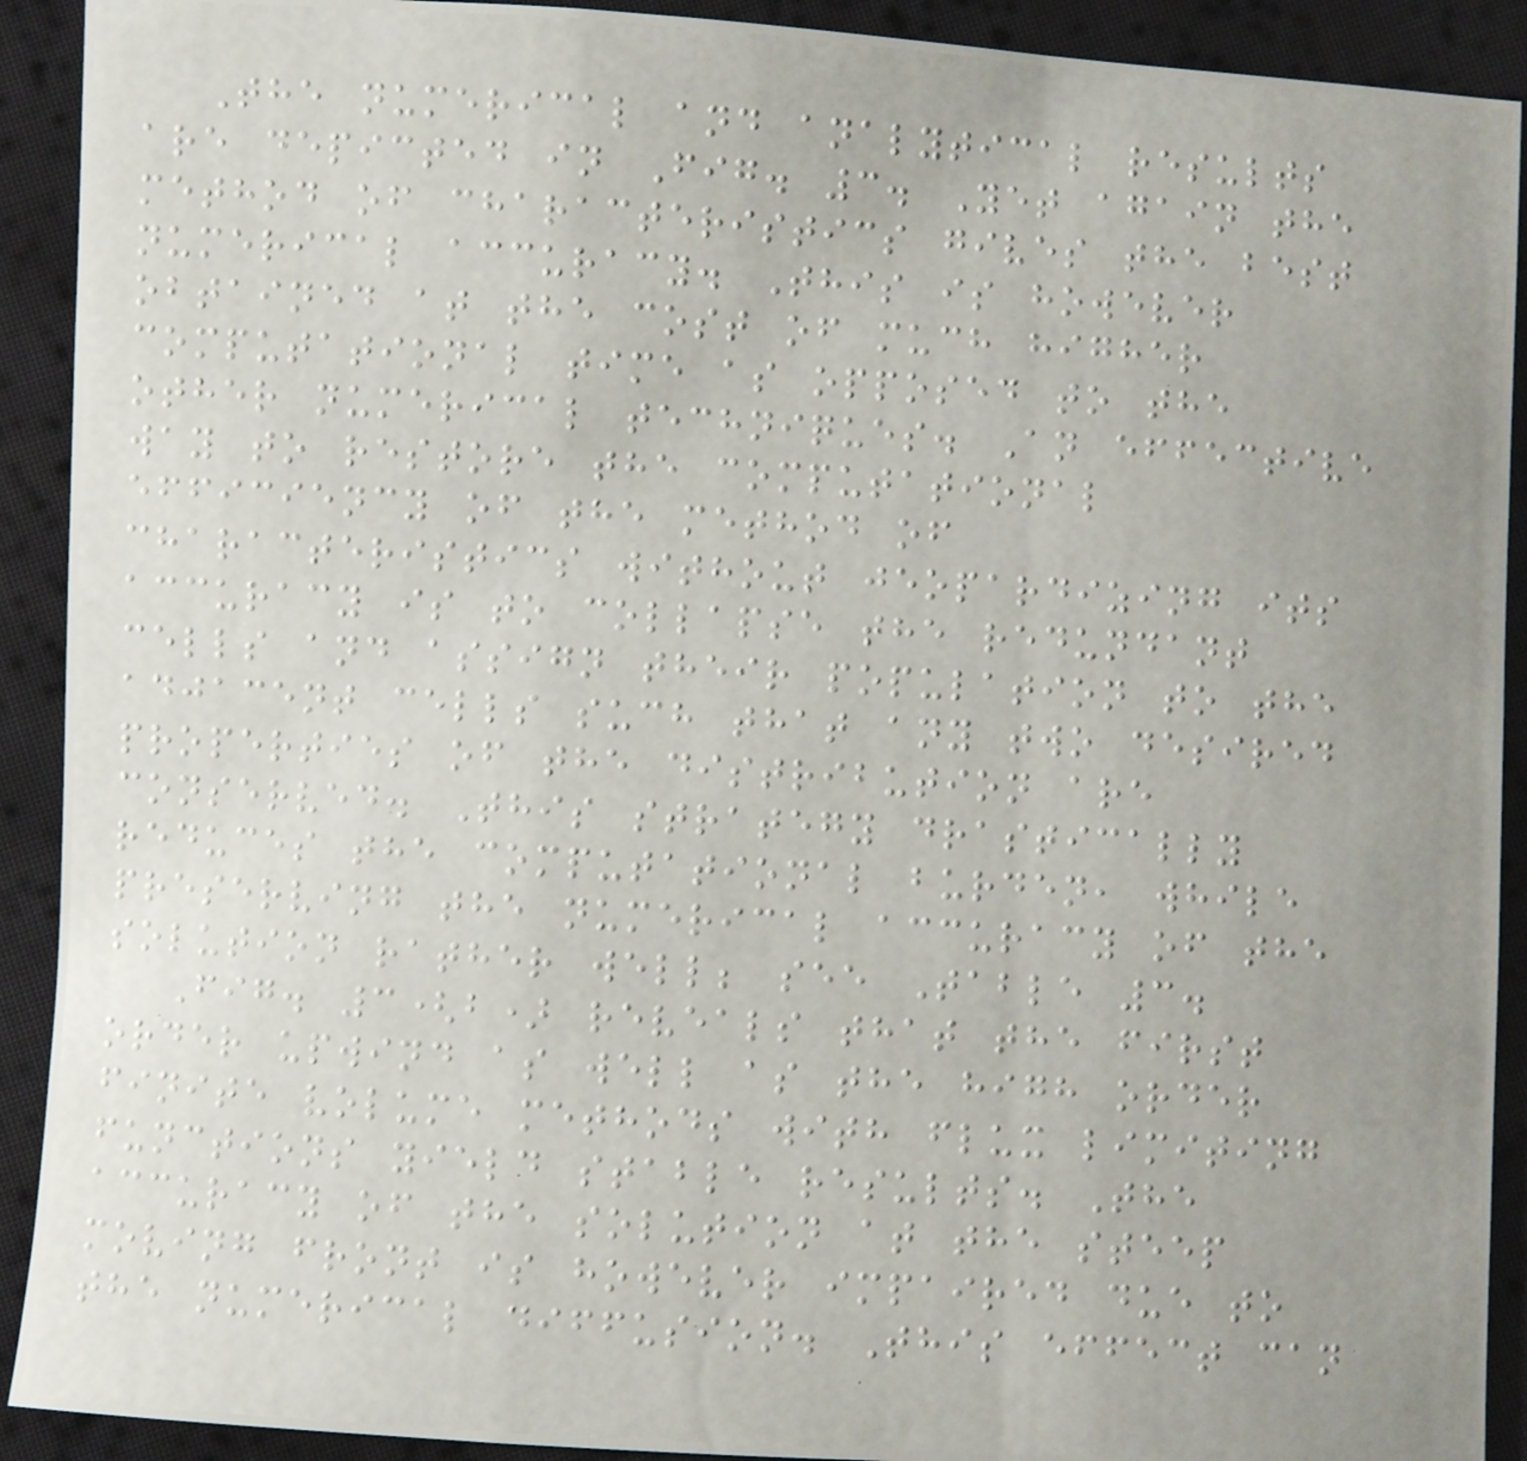The numerical and analytical results
are depicted in Fig. 3. Yet again the
method of characteristics gives the best
numerical accuracy. This is however
obtained at the cost of much higher
computational time as opposed to the
other numerical techniques. An effective
way to restore the computational
efficiency of the method of
characteristics without jeopardizing its
accuracy is to collapse the redundant
cells and assign their population to the
adjacent cells such that any two desired
properties of the distribution are
conserved. This strategy drastically
reduces the computational burden, while
preserving the numerical accuracy of the
solution rather well; see Table 3.
Fig. 3(b) reveals that the first
order upwind as well as the high order
finite volume methods with flux limiting
functions yield stable results. The
accuracy of the solution at the steep
moving front is however impaired due to
the numerical diffusion. This effect can
